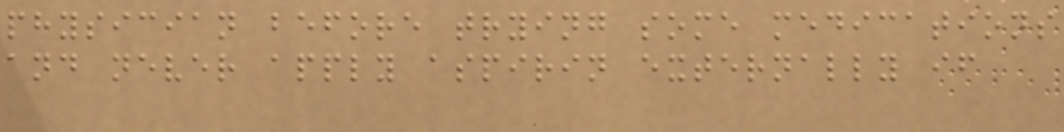physician before trying some medications
and never apply aspirin externally if
